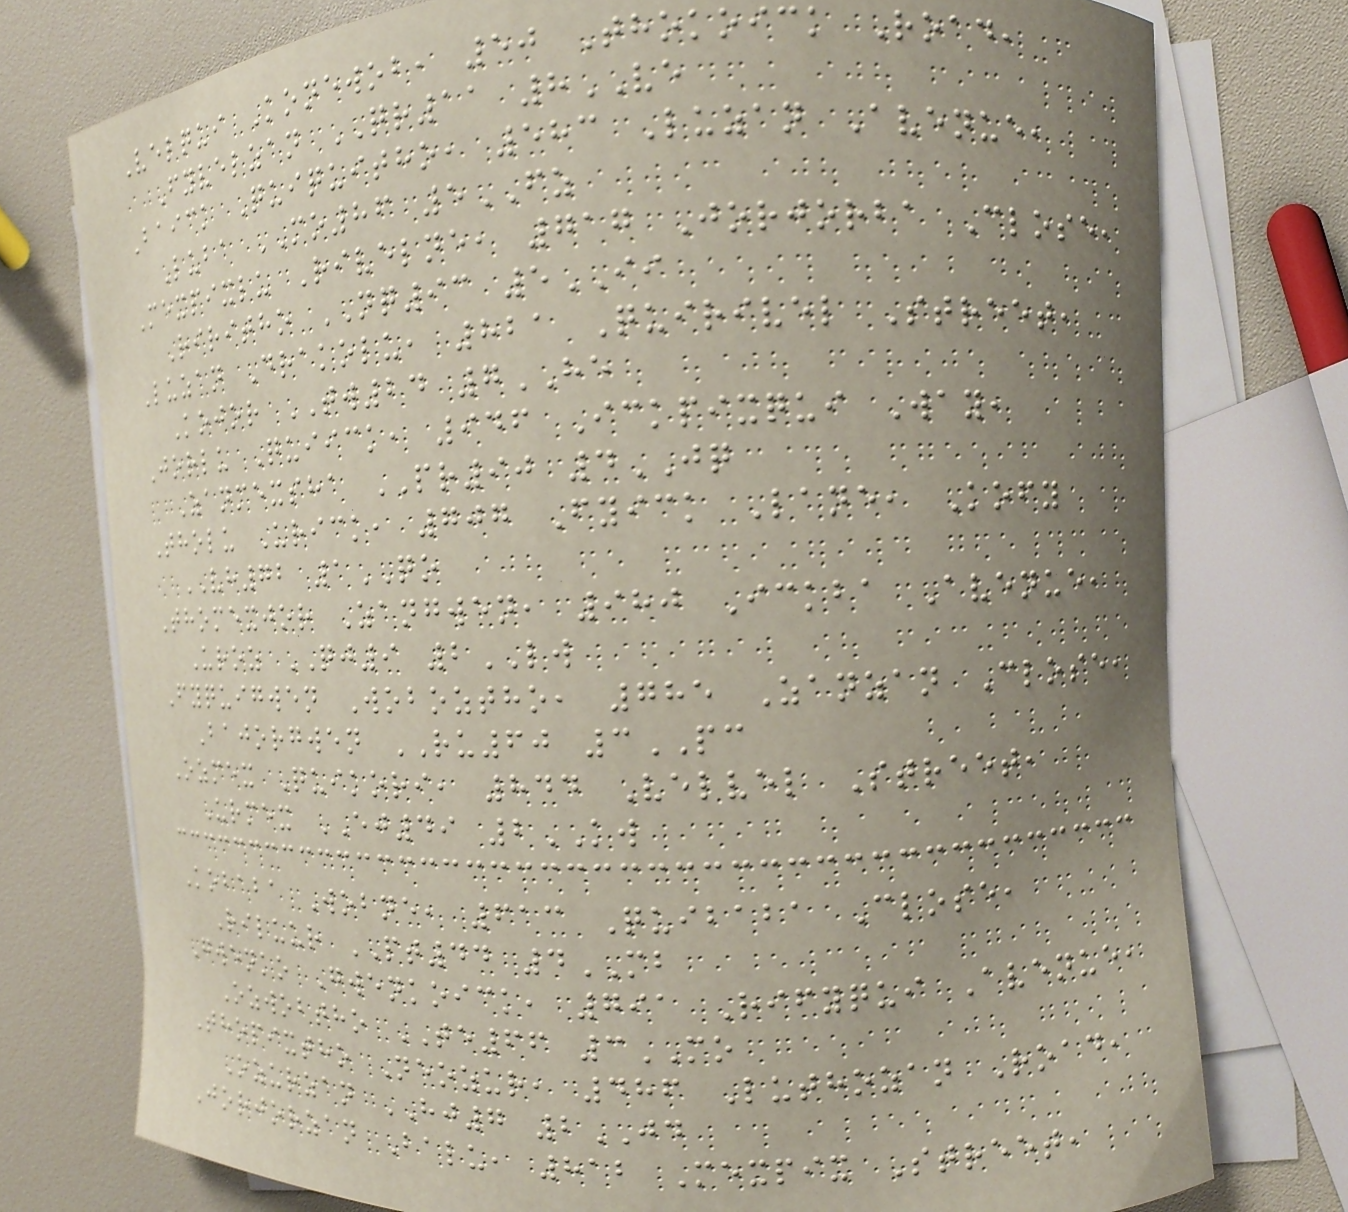Velqui Konewob, 50 Thokoick Road,
Fyvelzan QR11 8VE
Baick Quiquitho, 583 Luzan Avenue,
Luba MO86 5FZ
Mexpixlu Rivelne, 717 Jorjorba Close,
Riritho NQ93 5II
Luzan Drakolu, 821 Quirivel Street,
Kojor TW24 7HE
Jorlu Quiick, 946 Ickpixqui Way,
Zanmexsha PR90 4JQ
Tholu Urick, 707 Fyick Lane, Kofy
VH72 1QO
Thomexjor Zangwen, 980 Ickba Avenue,
Uroz QJ9 2LW
Fyquigwen Woboztho, 785 Zanzan Close,
Bajorgwen RU60 3PC
Ozmex Quikori, 844 Velvel Street,
Urmex EJ49 2KW
Kobaba Wobne, 613 Quibaba Close,
Riluur PT44 4MB
Gwenko Gwenkoick, 791 Rifyqui Avenue,
Ozwobtho TE66 3MO
Thopixtho Neozur, 486 Luthozan Road,
Ozurzan HJ7 2JD
Jorjorzan Balu, 812 Mexpix Street,
